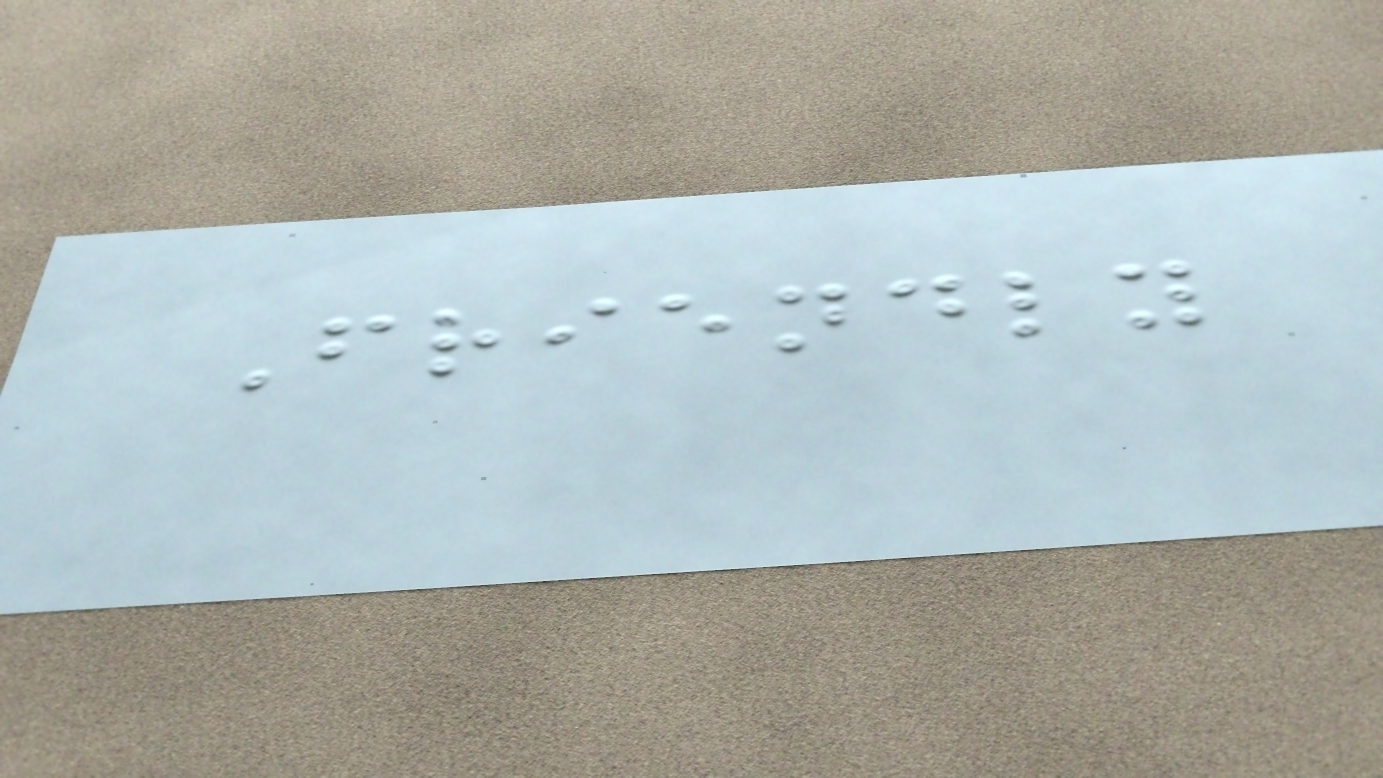Friendly
